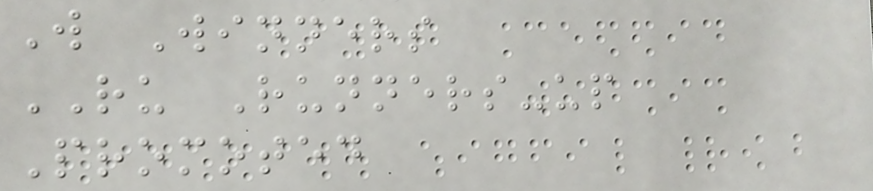W Winners
RU Runners-up
Promoted
